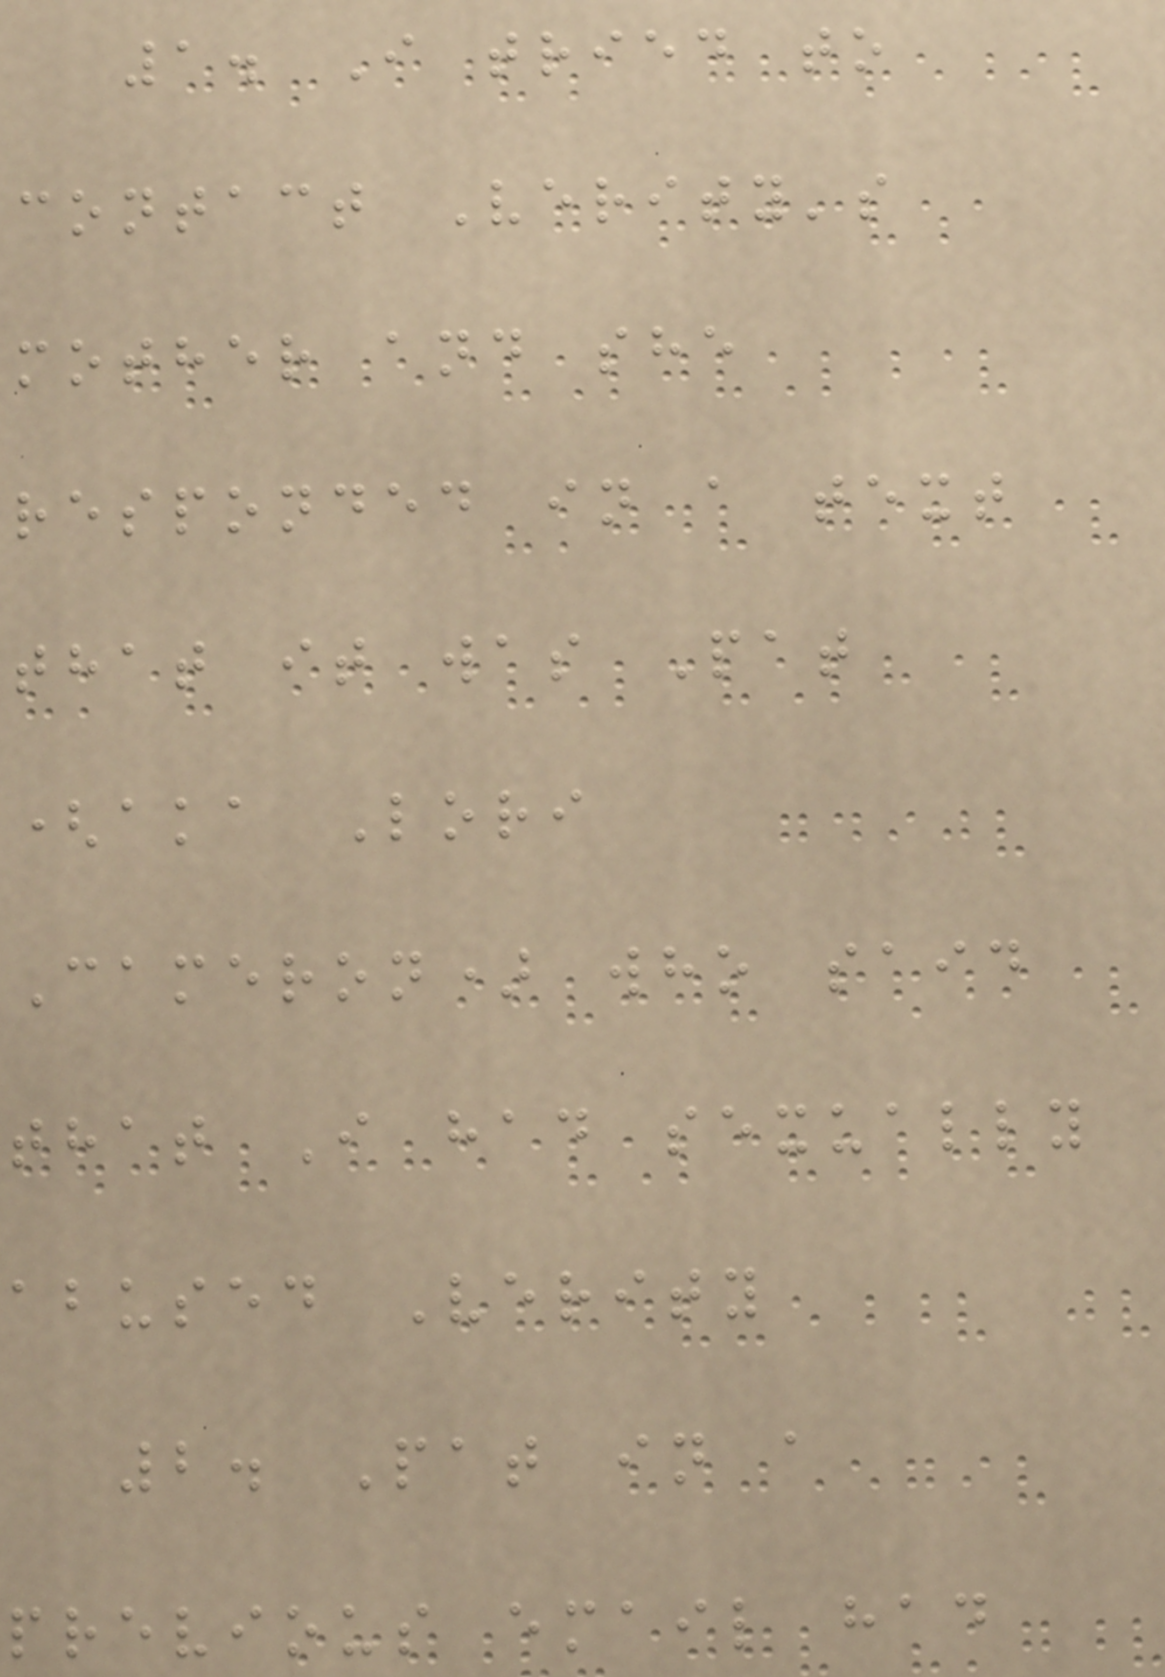1. I tried to
contact Verity's
mother and she
responded in a text
that it was Pat
(aka Lori
Cameron) who said
that I had sexually
abused Verity
2. Pat in a
previous email had
